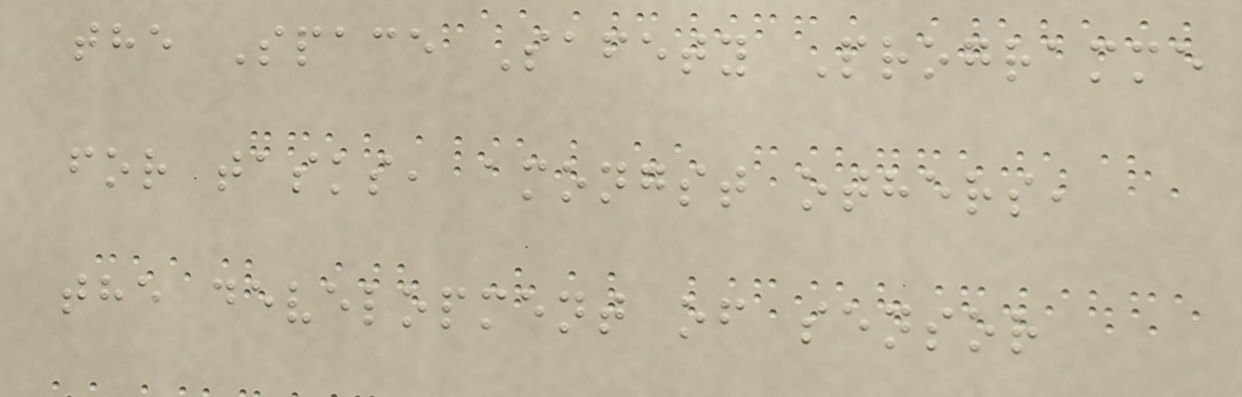the Space Safety Programme
for tasks, amongst others,
the development of sensor
